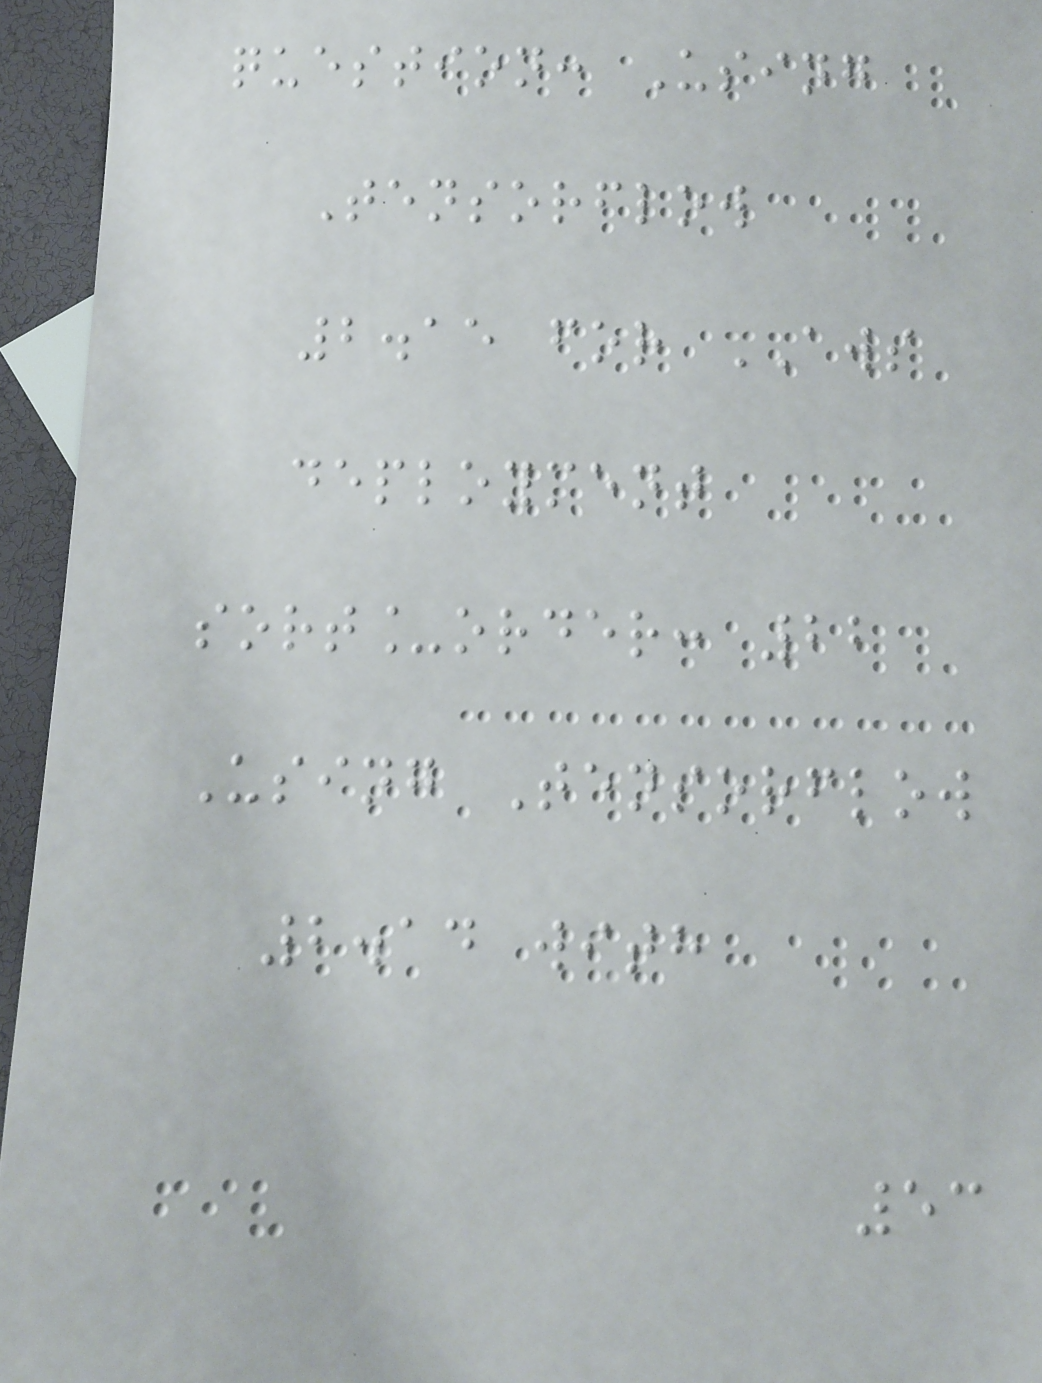question: Using
Tensorflow
2.15 for AWS
deployment
sort_order: 22
Using Tensorflow
2.14 with
53
